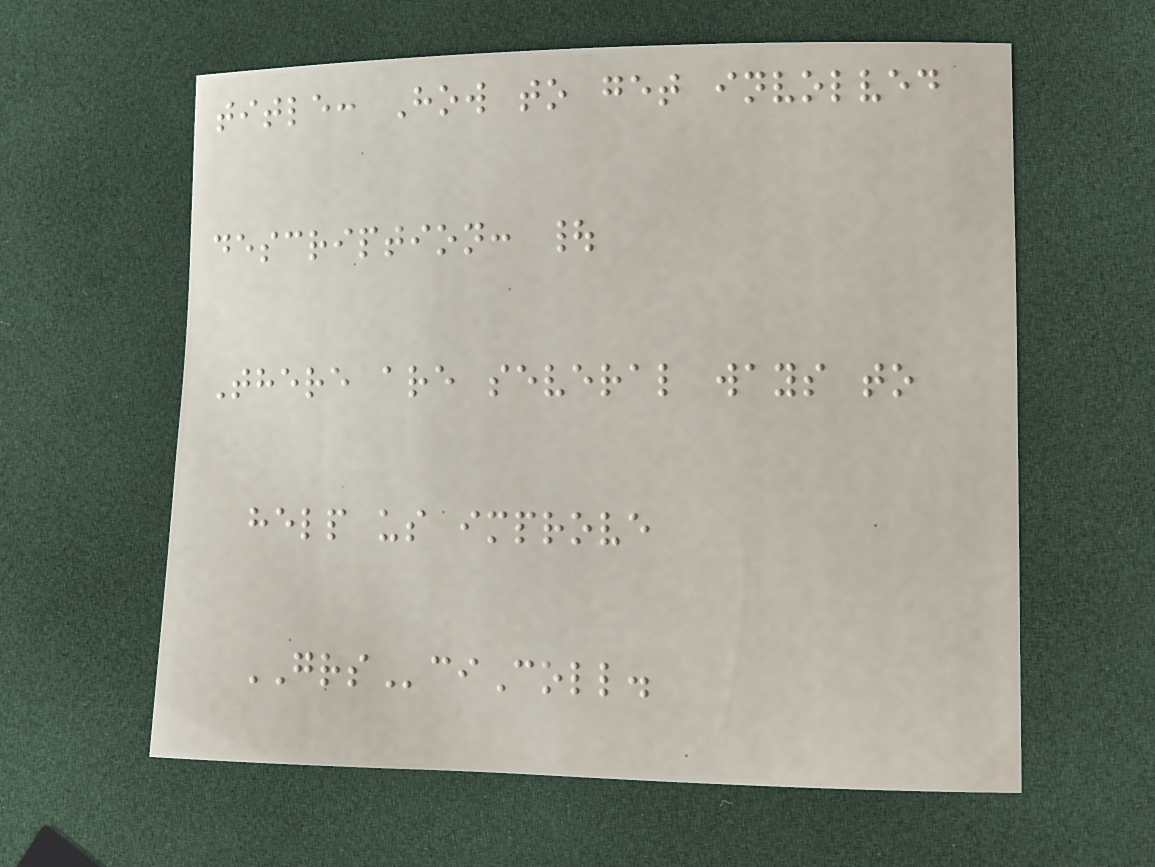title: How to get involved
description: |
There are several ways to
help us improve
GRSciColl.
